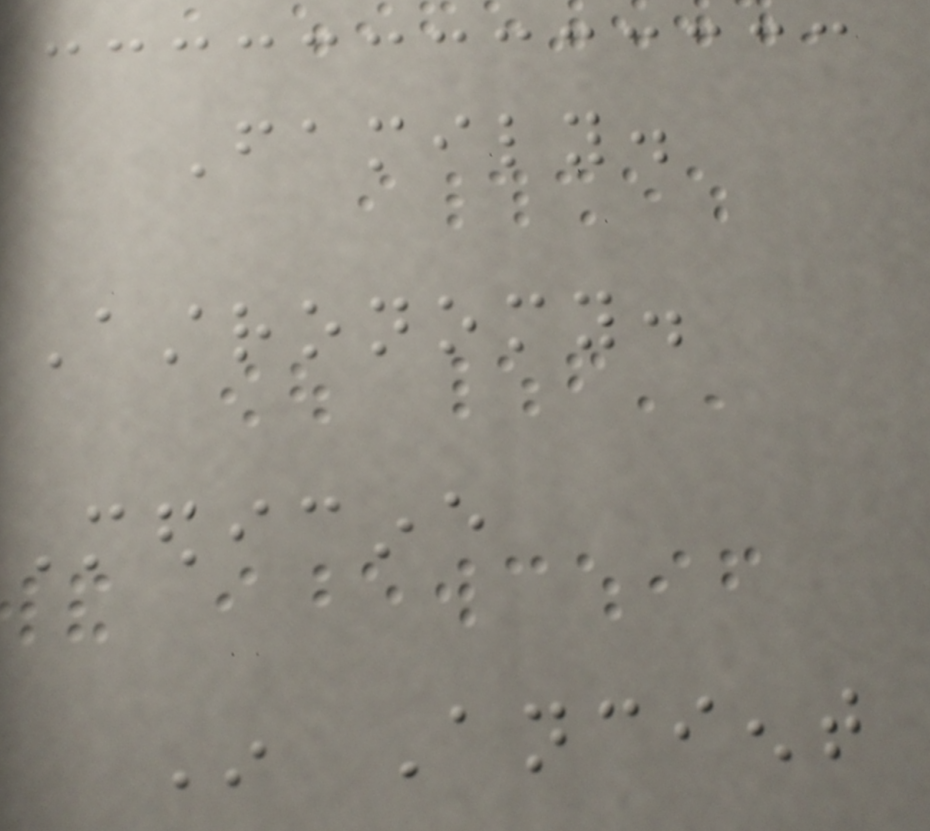Family.
Astronomy.
Medicine
In Ancient
